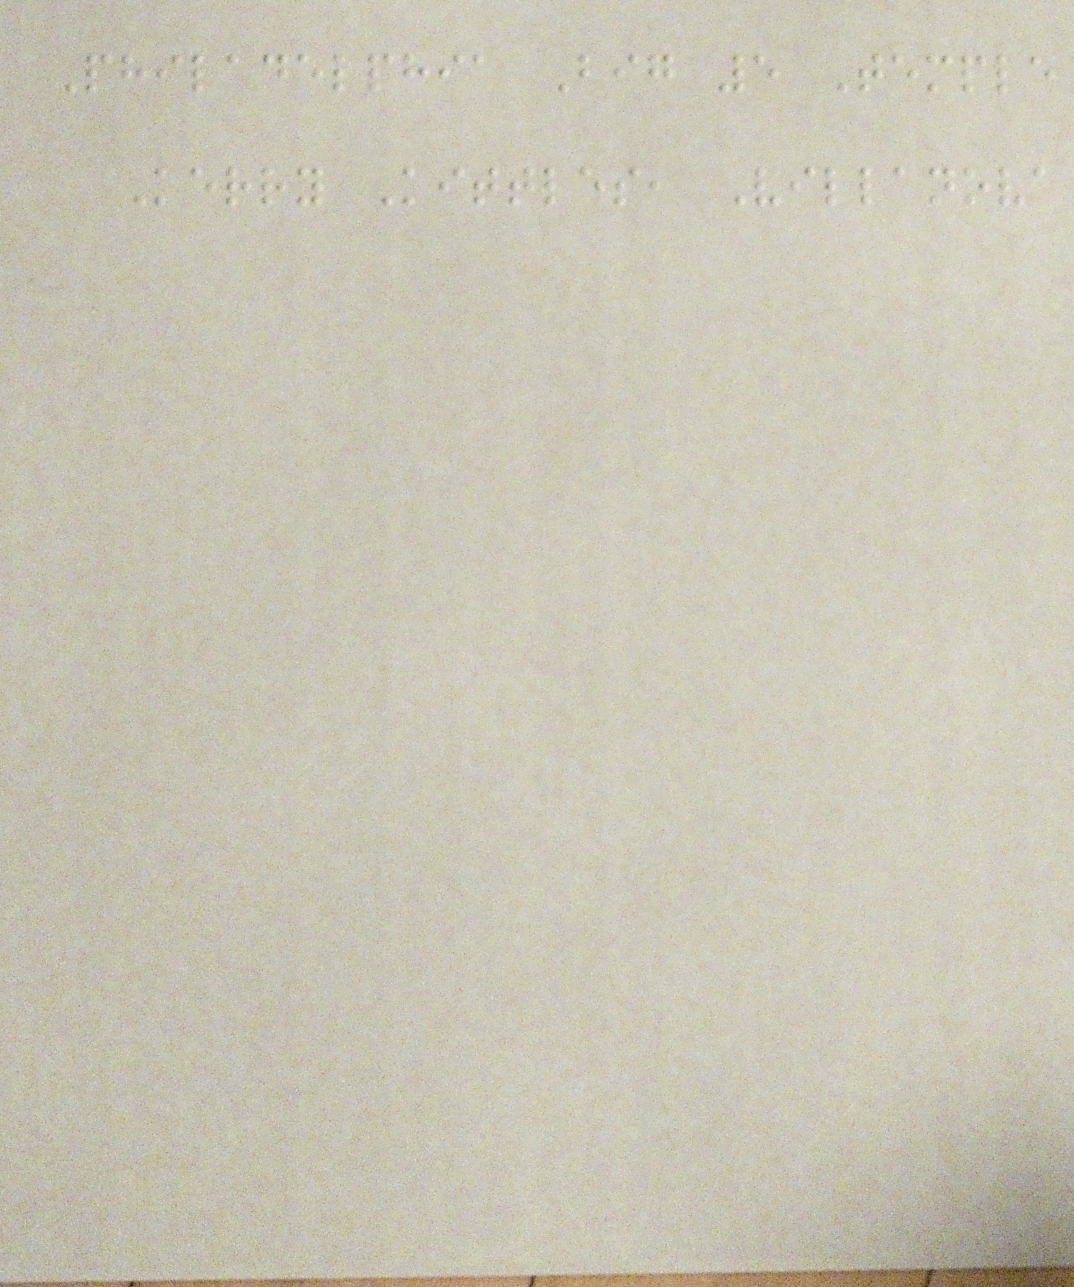Philadelphia Big 5 Temple
Kerry Kittles, Villanova
